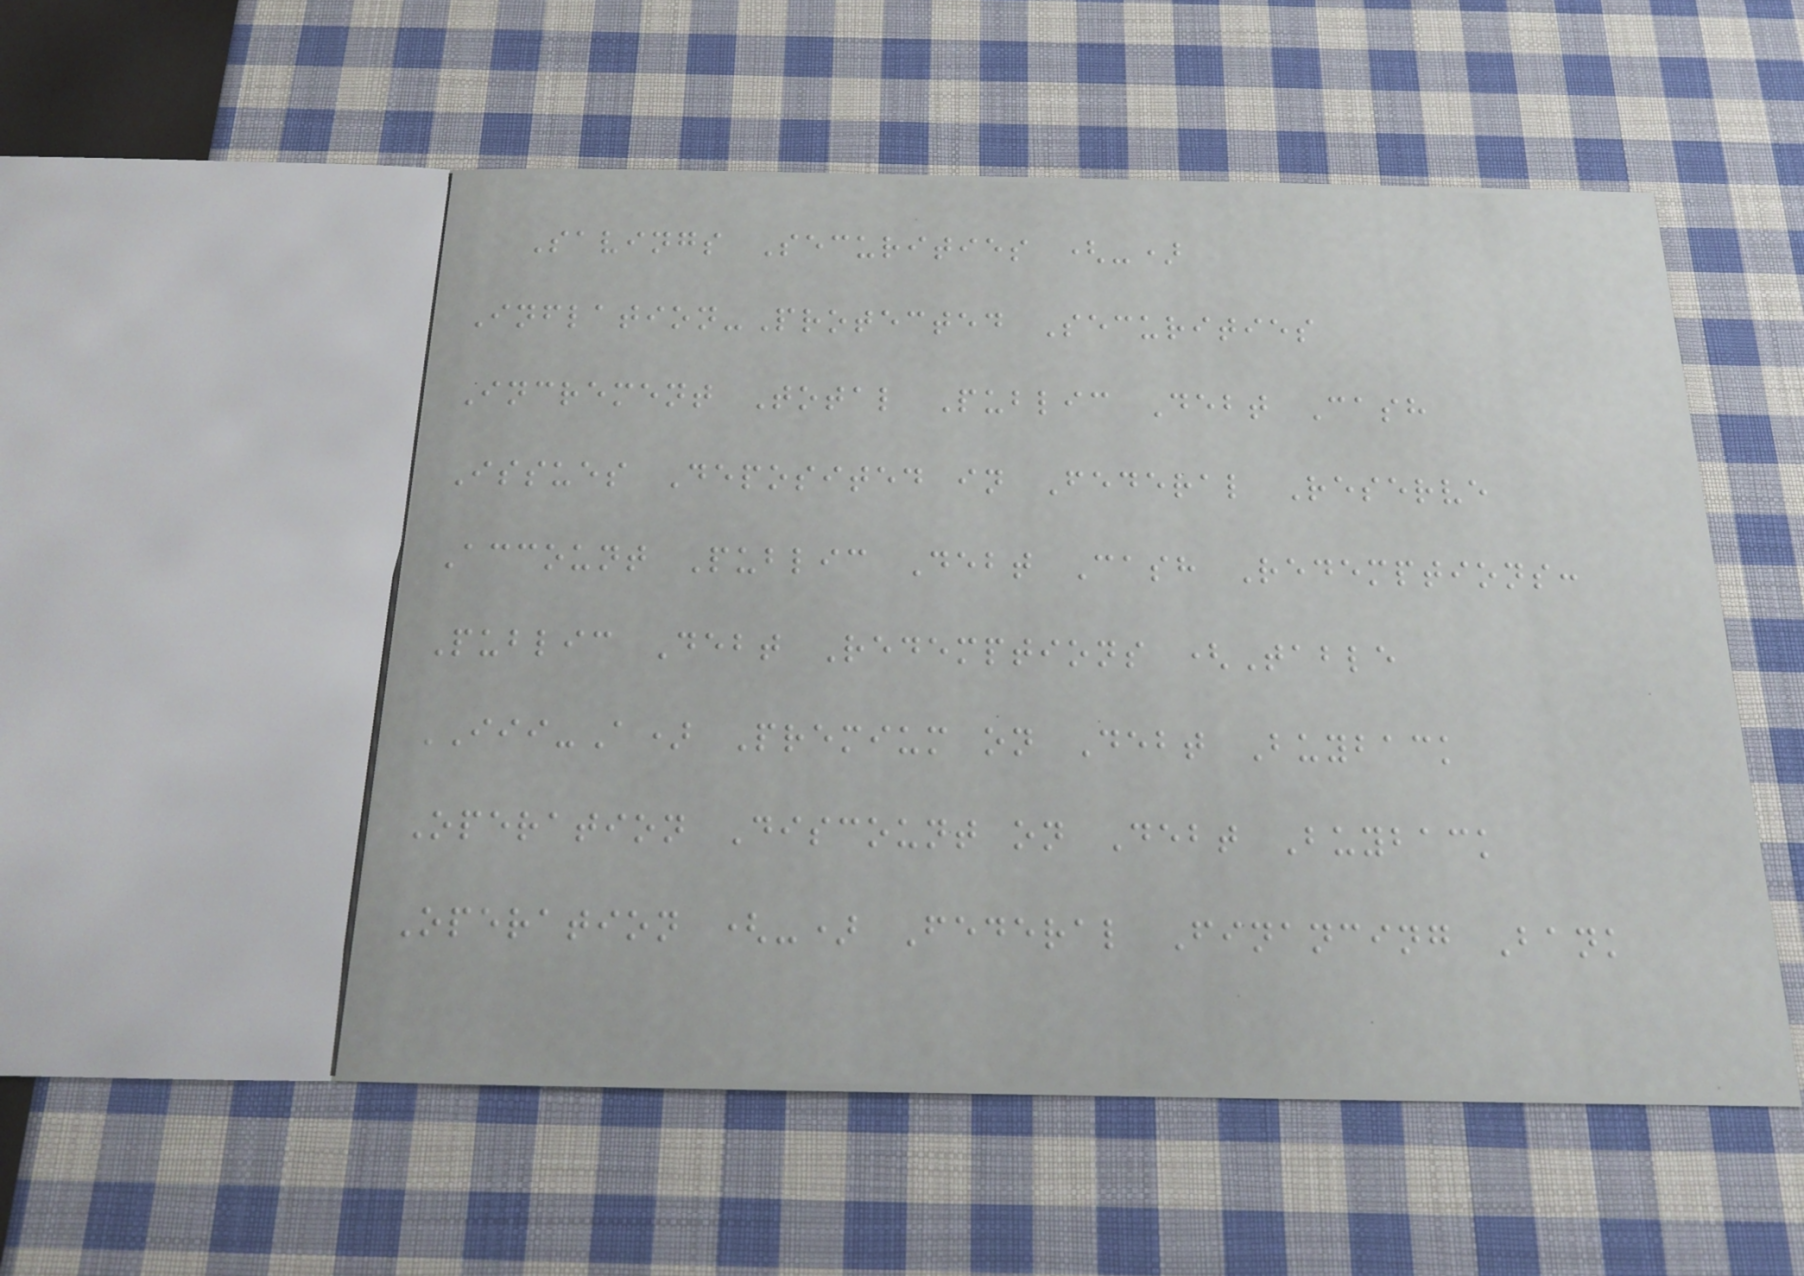Savings Securities (-)
Inflation-Protected Securities
Increment Total Public Debt Cash
Issues Deposited in Federal Reserve
Account Public Debt Cash Redemptions:
Public Debt Redemptions (Table
III-A) Premium on Debt Buyback
Operation Discount on Debt Buyback
Operation (-) Federal Financing Bank
